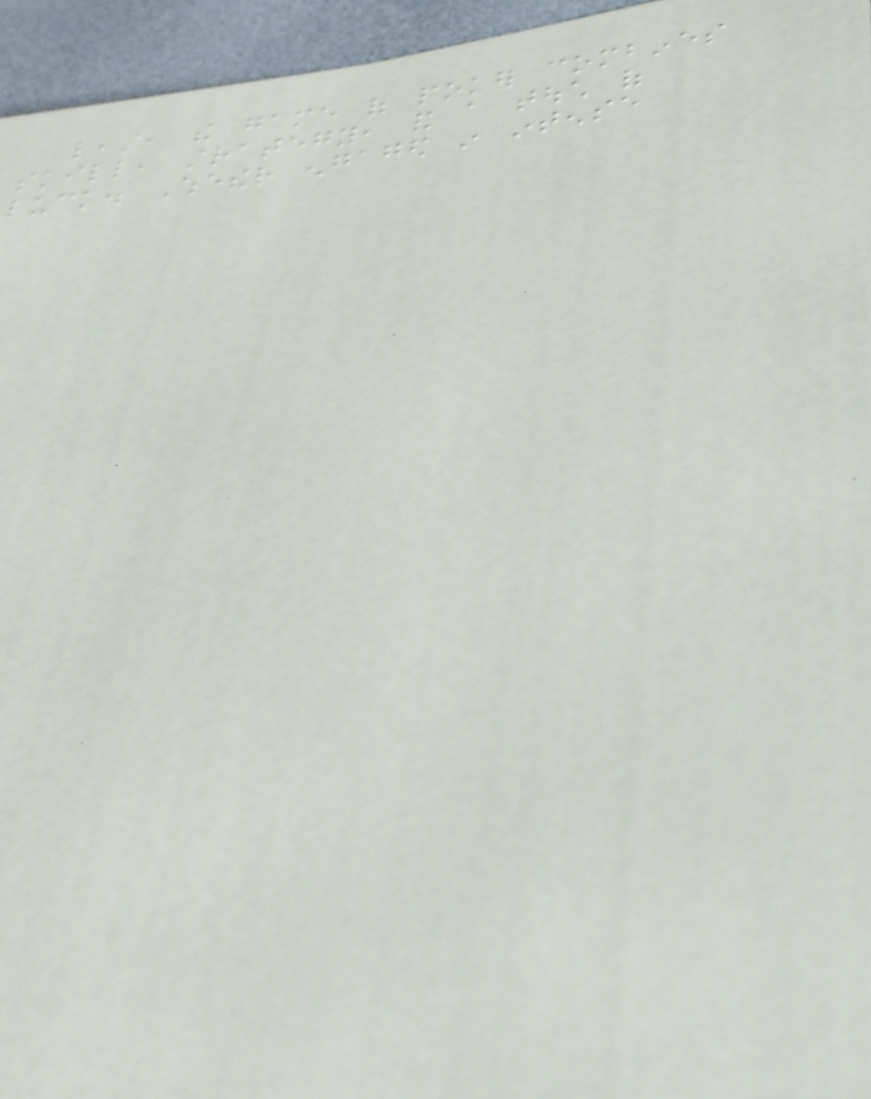least, the game of poker combines
skill, strategy, and a touch of
luck. Whether engaged in intense
